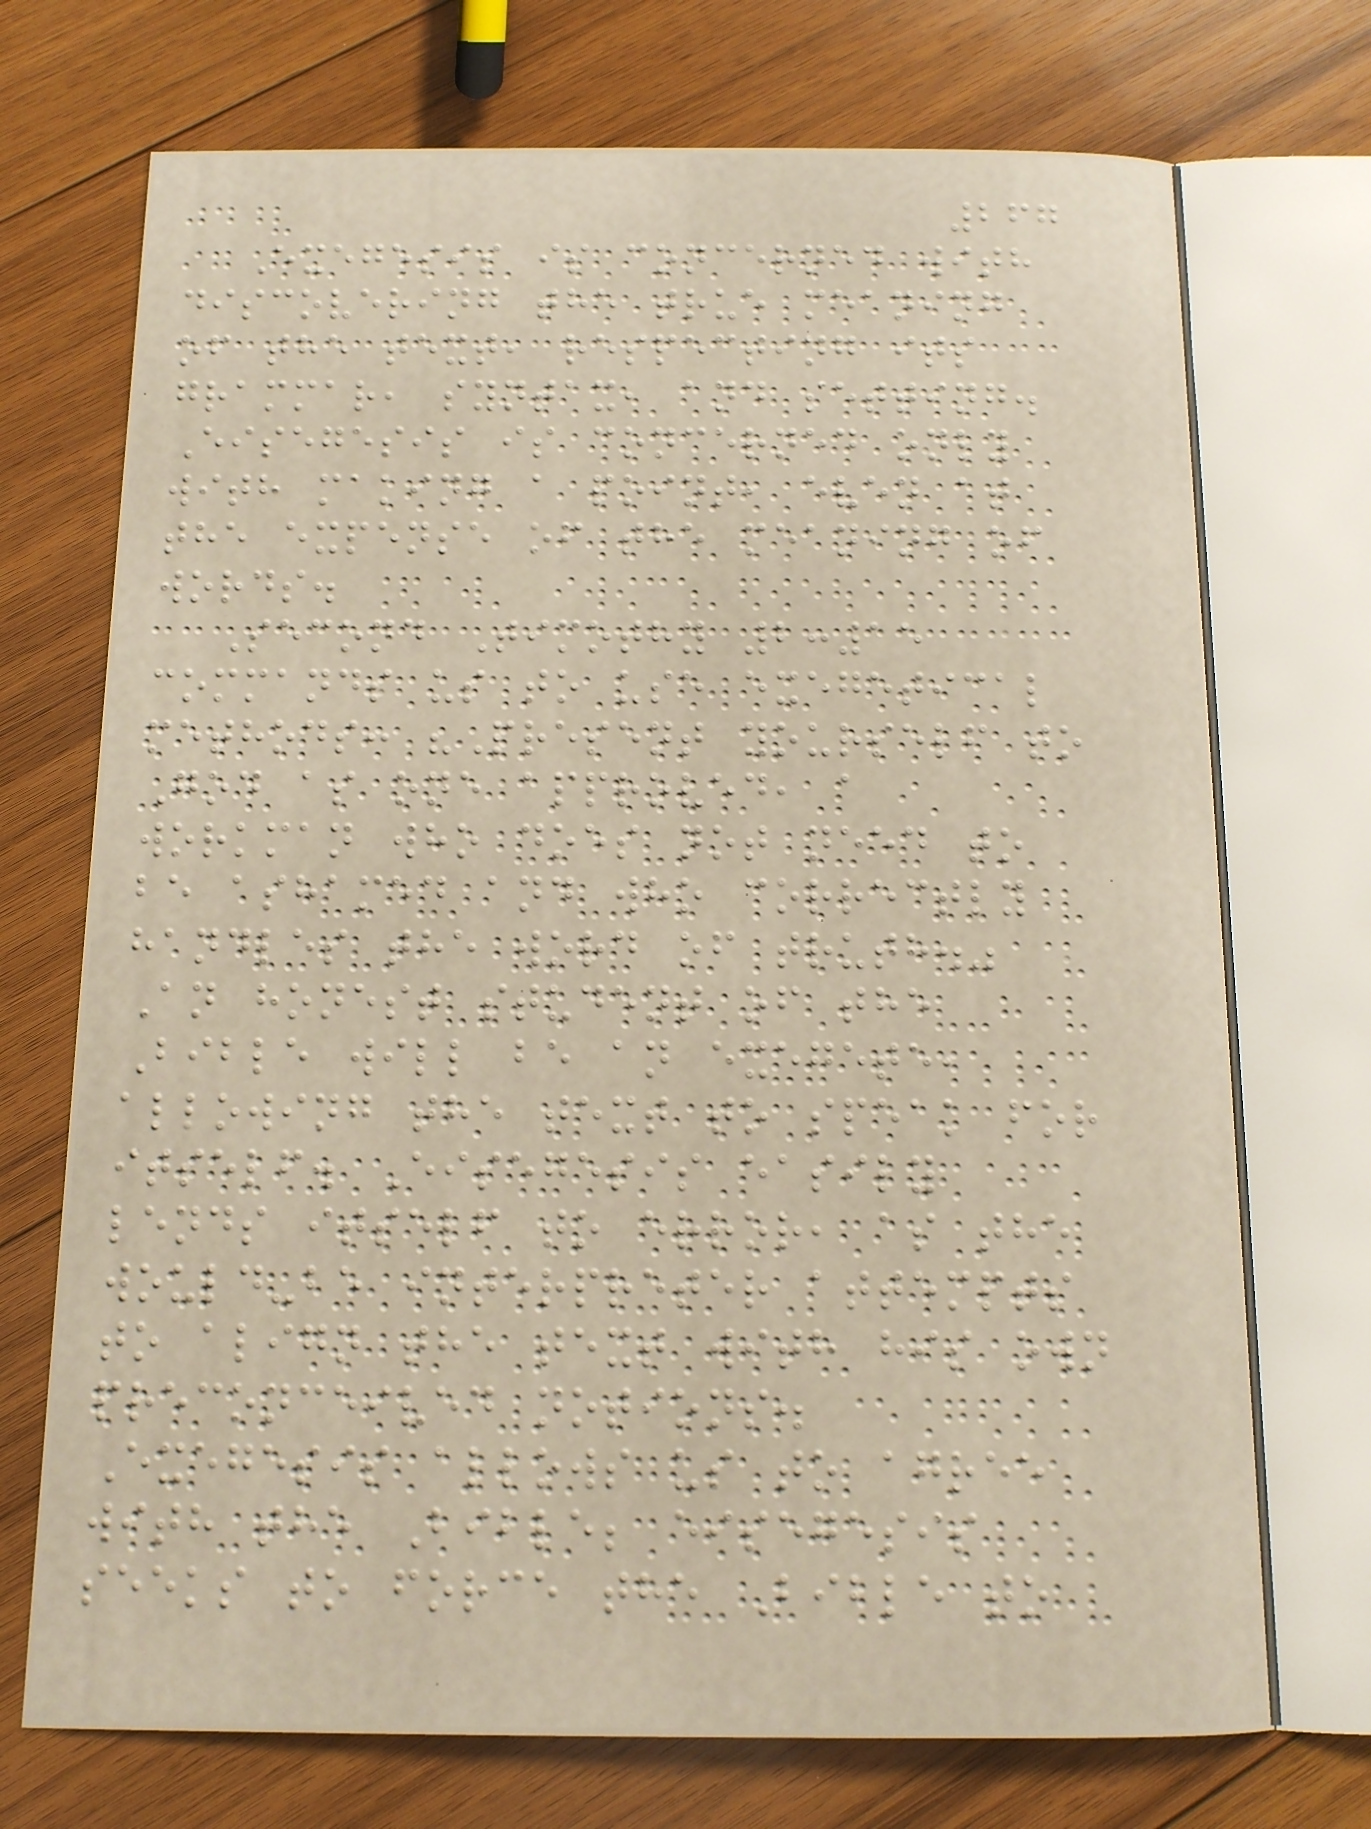267
Exegesis is concerned with
discovering the true meaning
of the text, respecting its
grammar, syntax, and setting.
Eisegesis is concerned only
with making a point, even at
the expense of the meaning of
words.
Second Timothy 2:15
commands us to use exegetical
methods: "Present yourself to
God as one approved, a
workman who does not need to
be ashamed and who correctly
handles the word of truth."
An honest student of the
Bible will be an exegete,
allowing the text to speak for
itself. Eisegesis easily
lends itself to error, as the
would-be interpreter attempts
to align the text with his own
preconceived notions.
Exegesis allows us to agree
with the Bible; eisegesis
seeks to force the Bible to
